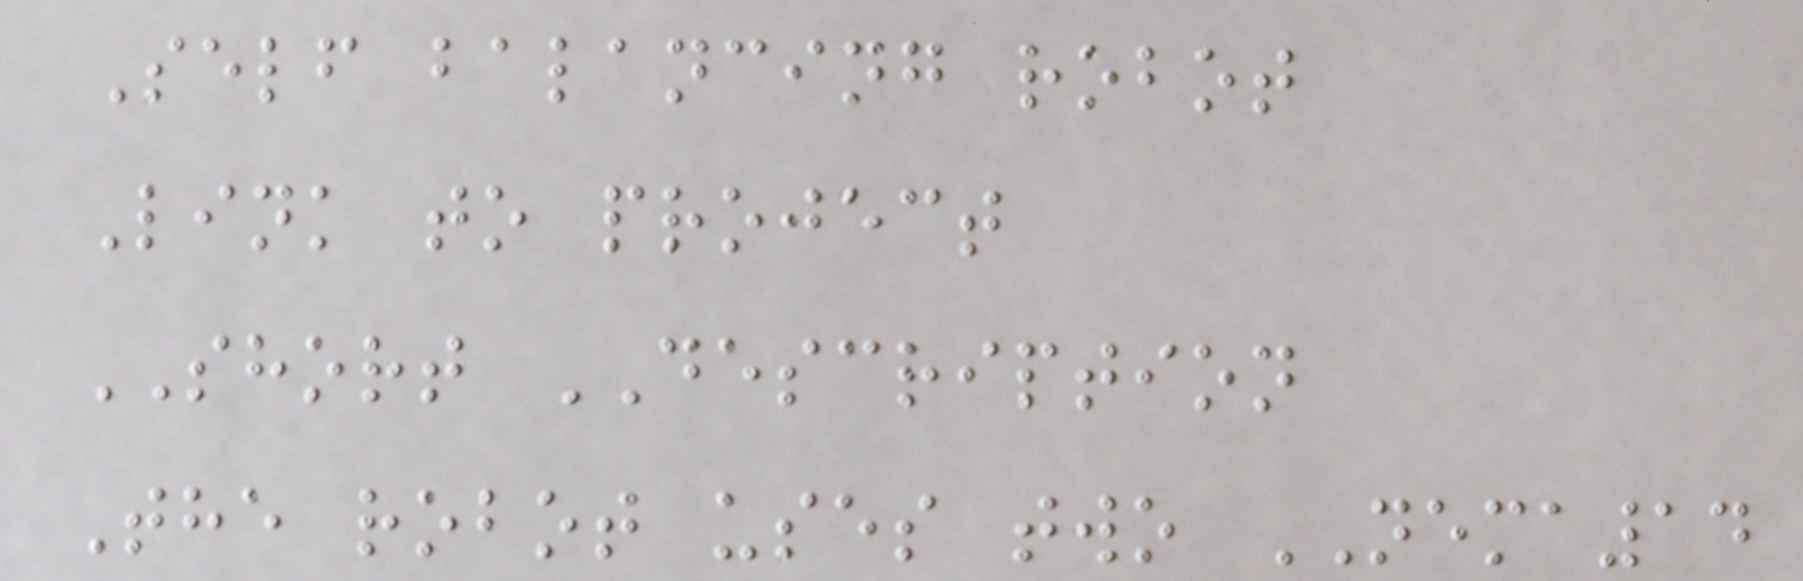Self balancing robot
Link to project
SHORT DESCRIPTION
The robot uses two NEMA14
